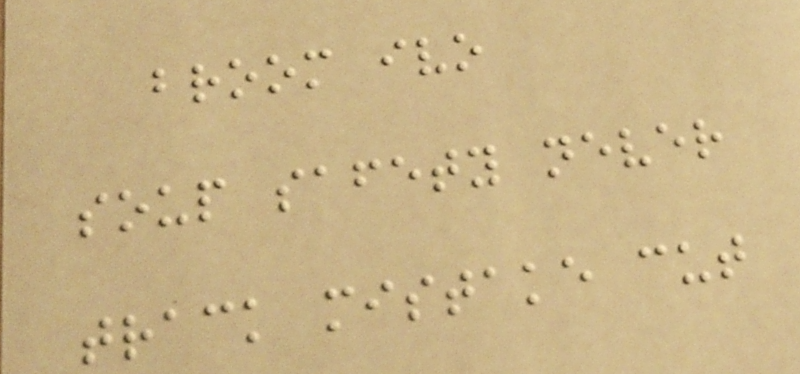broom ivo
soup safety never
track mistake cut
